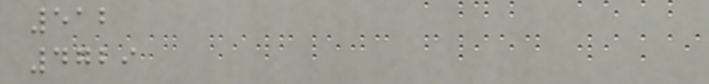512
4729
